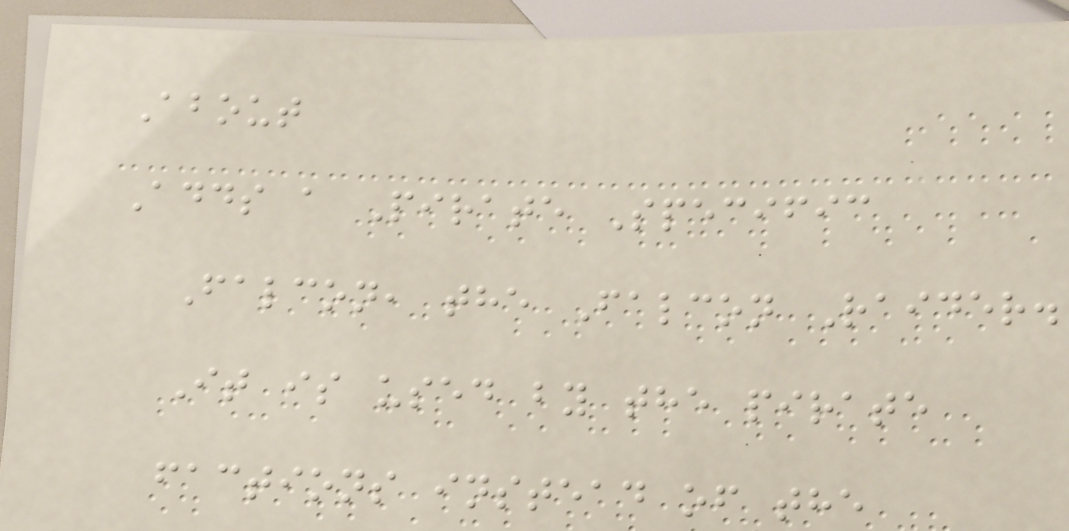About
Adds a Pirate Specific
Falcon, the Falcon Raider.
It is used by the pirate
factions instead of the
